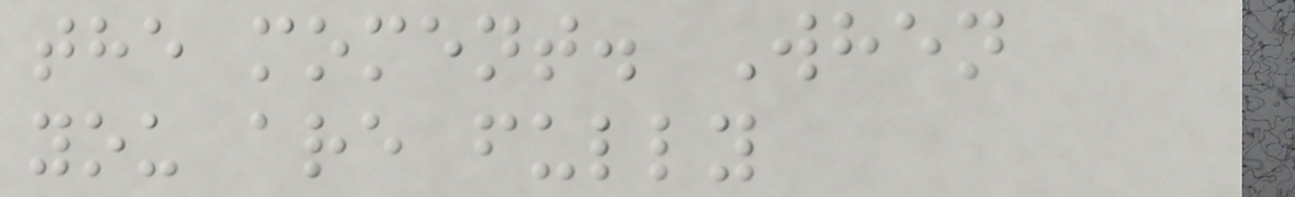the moment. When
you are fully
